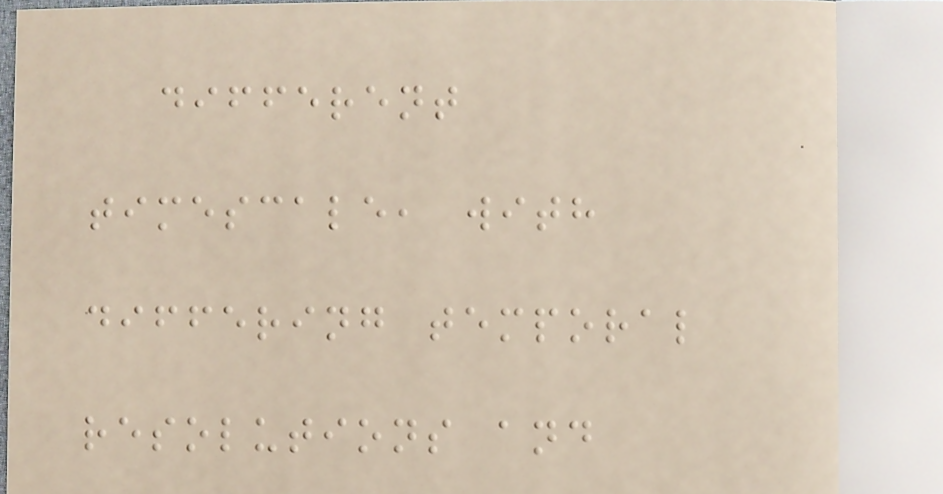different
timescale, with
differing temporal
resolutions and
